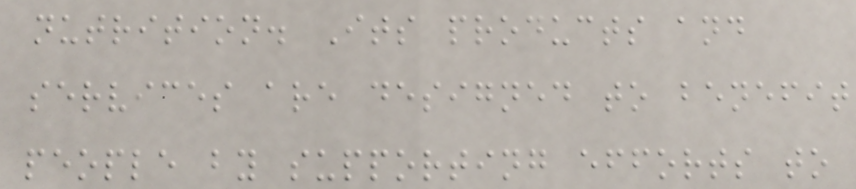nutrition. Its products and
services are designed to benefit
people by supporting efforts to
